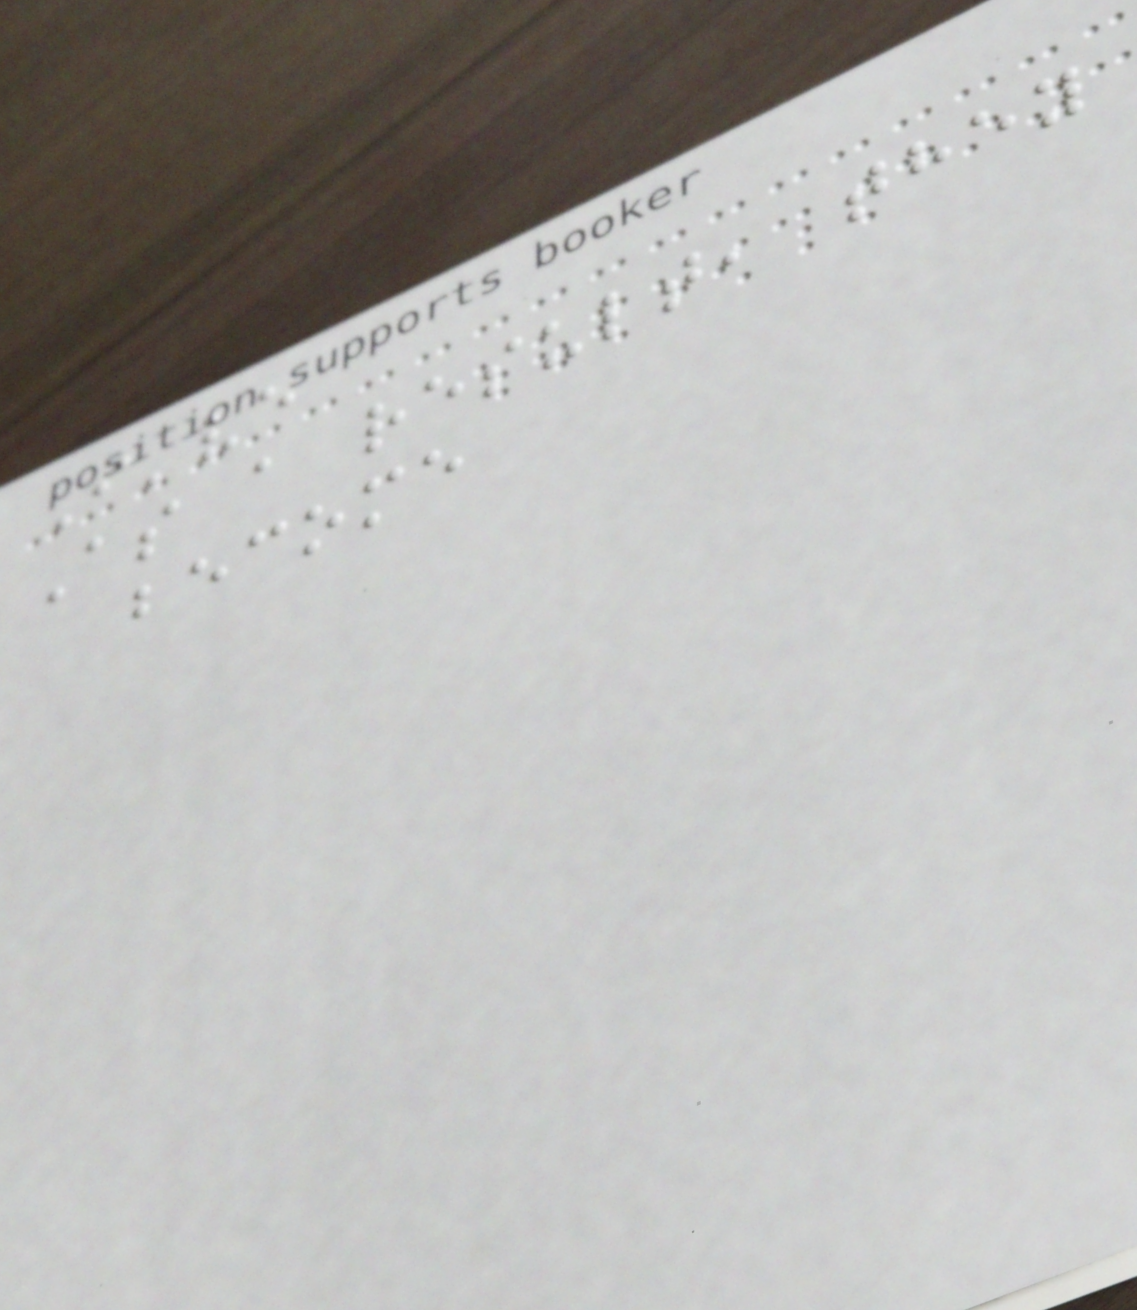I've
As a result, they
become
